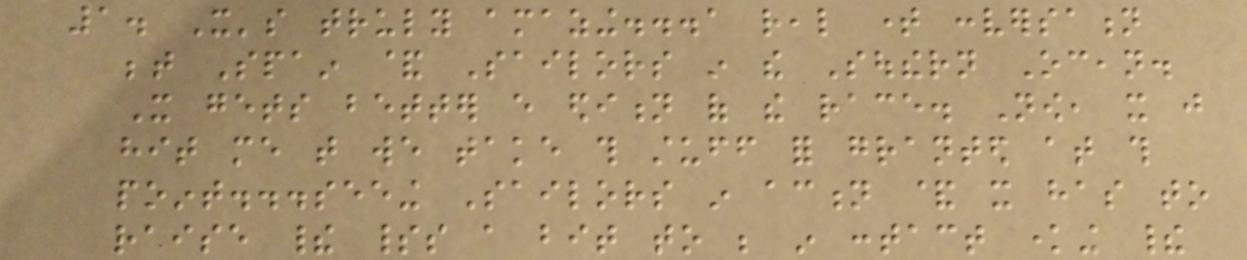1. It's truly amazing...a real time conversation
between Spain & Sailors in the Southern Ocean.
It gets better every edition of the race. Now, it just
hit me that we take this stuff for granted at this
point...seeing Sailors in action & it has to
raise their spirits a bit to be in contact knowing their
